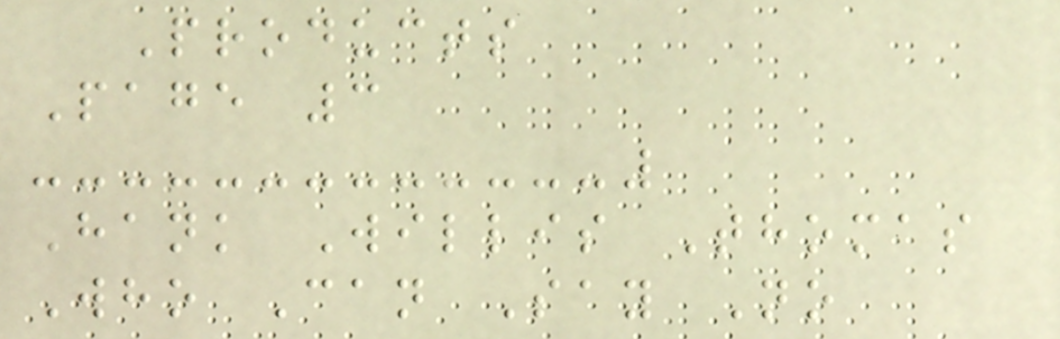Products
Page 3
Hank Willis Thomas
Who Can Say No
